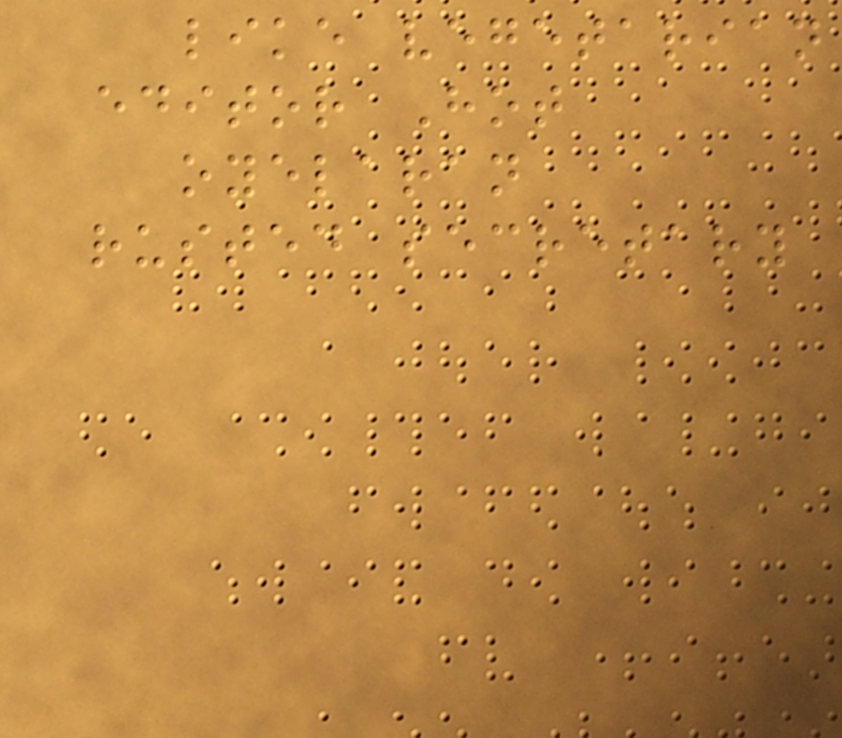like vegetarian
editor Hot
oyelaran
rusted secretary
